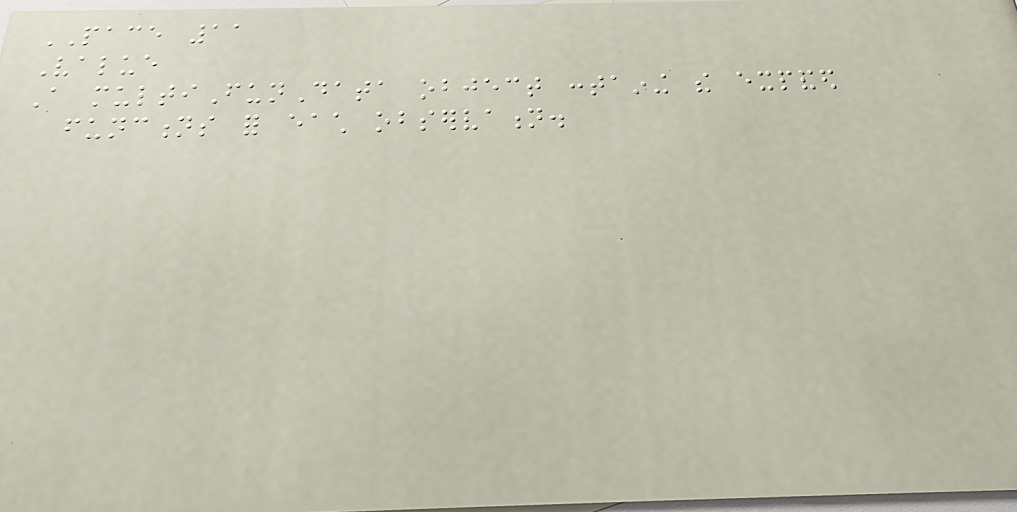PACE 11
Value
A multiFunData object containing the expanded
functions for each observation.
